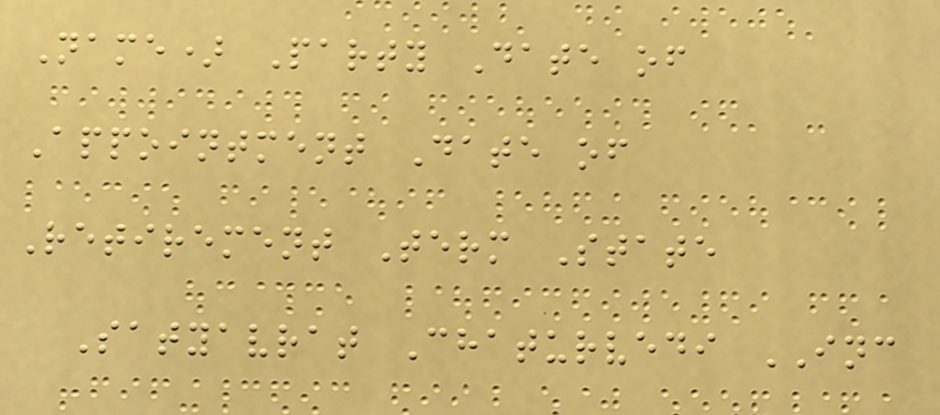Name) Party Date of
Appointment Date of
Retirement Term State
Satyavrat Chaturvedi INC
